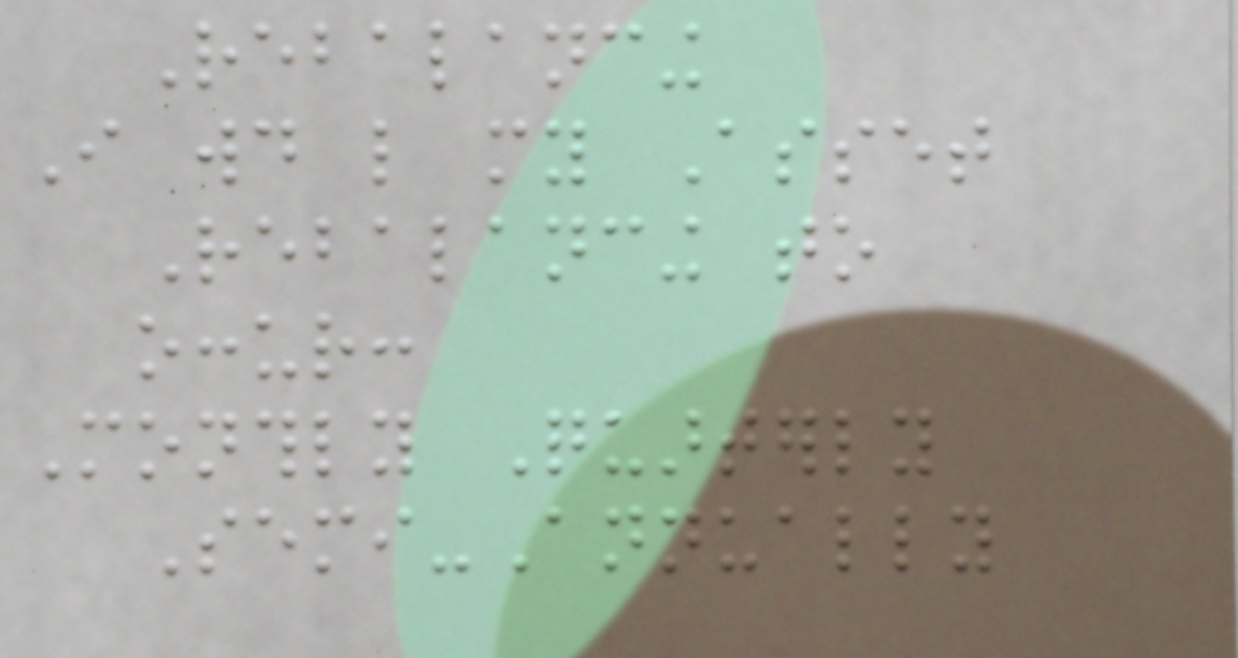Rebalancing
I would like my Asset
Rebalancing to
occur:
Monthly Quarterly
Semi-Annually
